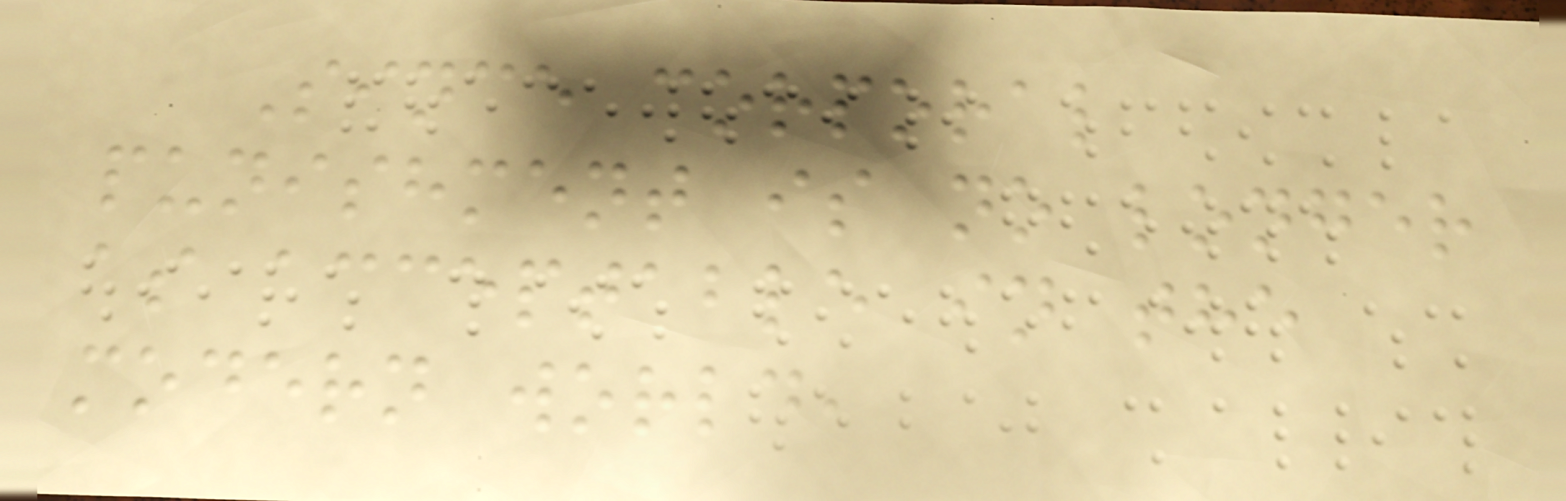Since corporal
punishment is no longer
as acceptable in the
modern world,
